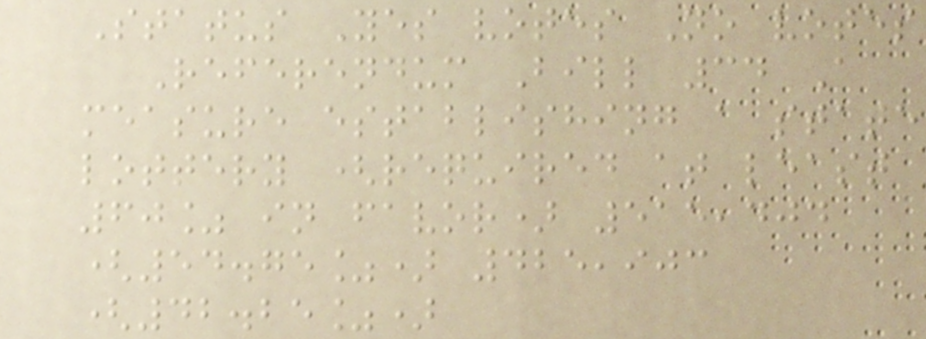Status Yes votes No votes
Referendum Bill 34 A
measure establishing a state
lottery (required at least
60% in favor) 515,404
(54.75%) 425,903
(42.25%)
